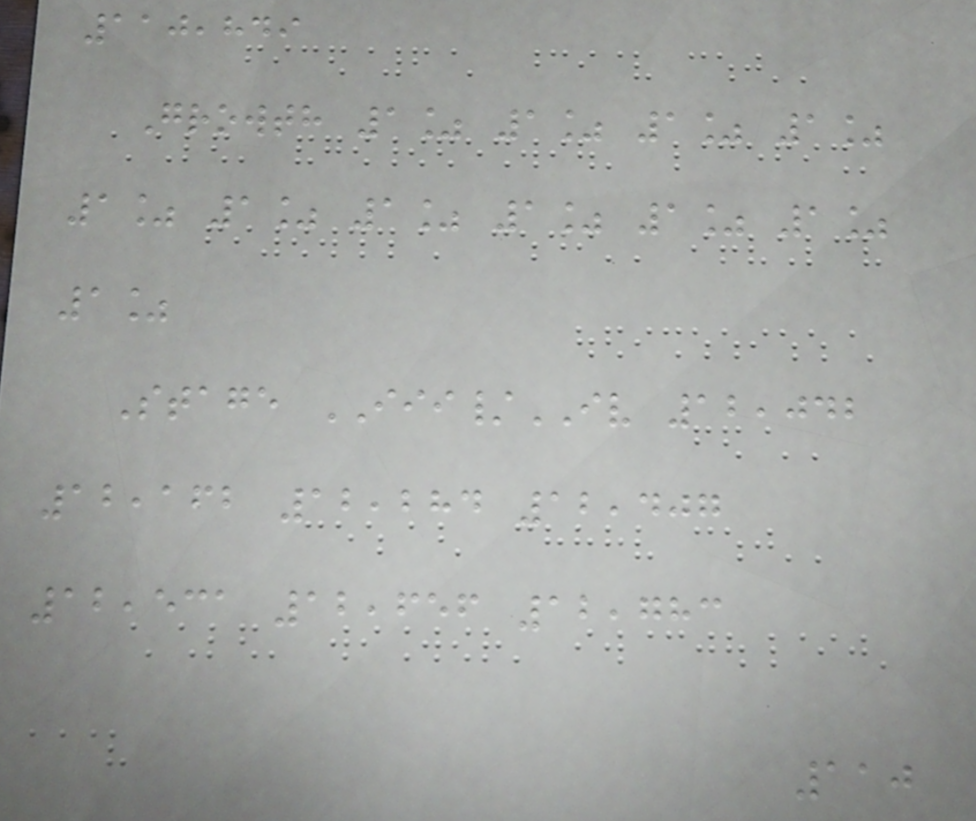110,849
Growth 1% 1% 1% 1%
1% 1% 1% 1% 1% 1%
1%
Stage III/IV 12,042
12,162 12,284 12,407
12,531 12,656 12,783
110
